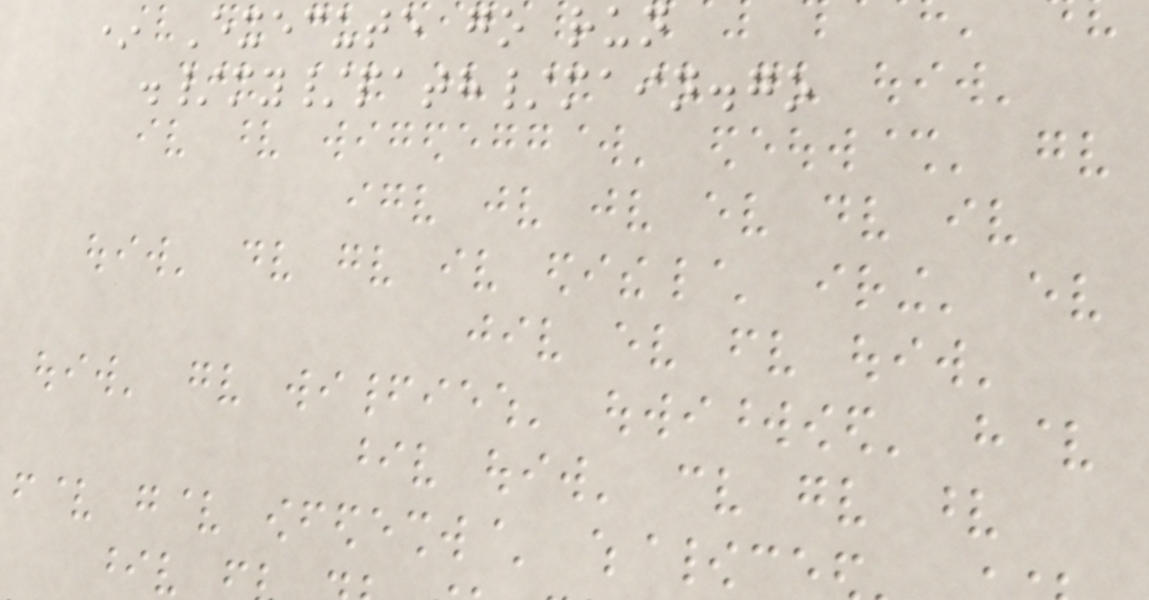* Execute go run
./my/path/main.go
